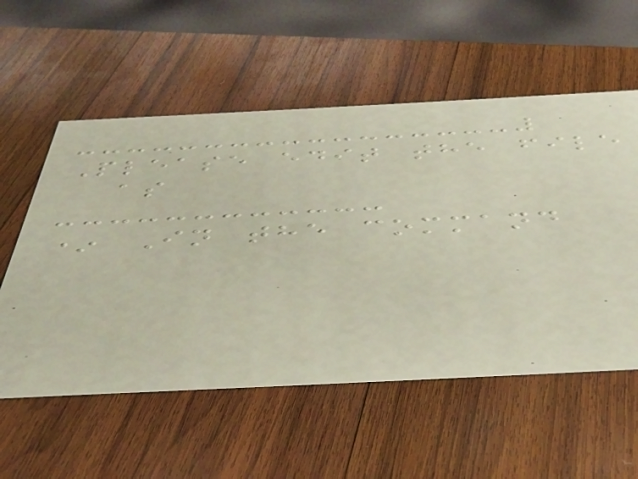Please edit the file
as
* In the command
